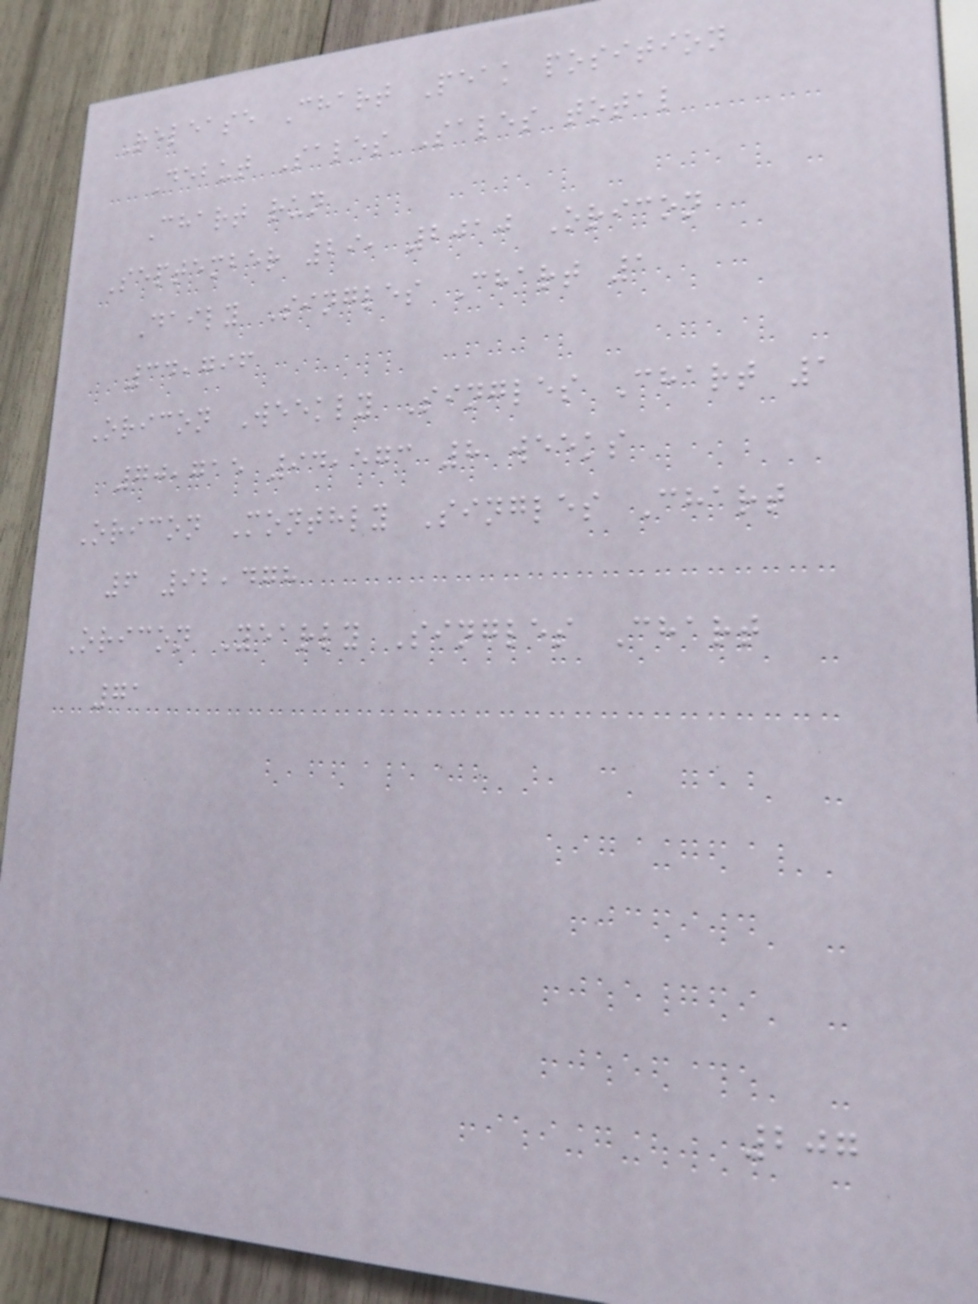Release Chart Peak position
Debut Sales Sales total
Chart run
September 29, 2010 Oricon
Daily Singles Chart 1
34,796
Oricon Weekly Singles Chart 1
70,715 94,573 8 weeks
Oricon Monthly Singles Chart
6 92,478
Oricon Yearly Singles Chart
71
207
